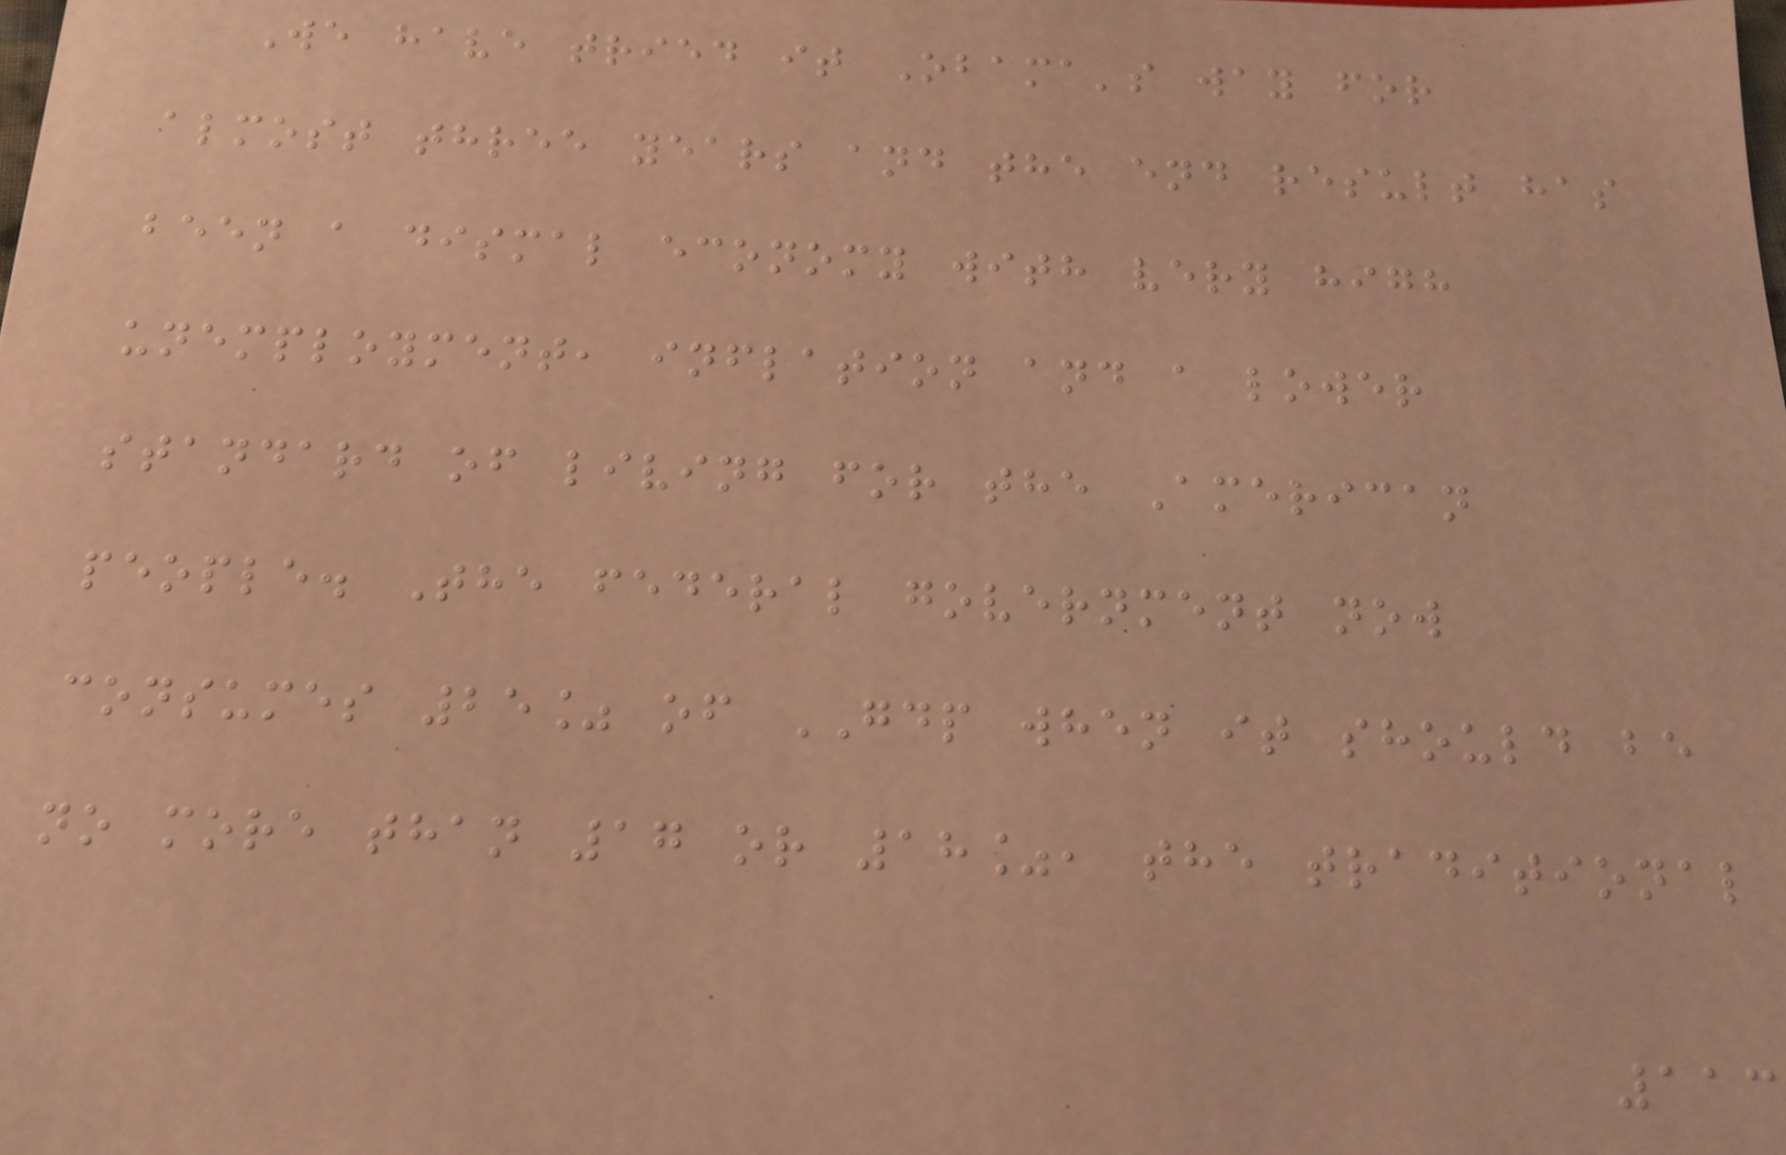We have tried it Obama's way for
almost three years and the end result has
been a dismal economy with very high
unemployment, inflation and a lower
standard of living for the American
people. The federal government now
consumes 25% of GDP when it should be
no more than 17 or 18%, the traditional
113
